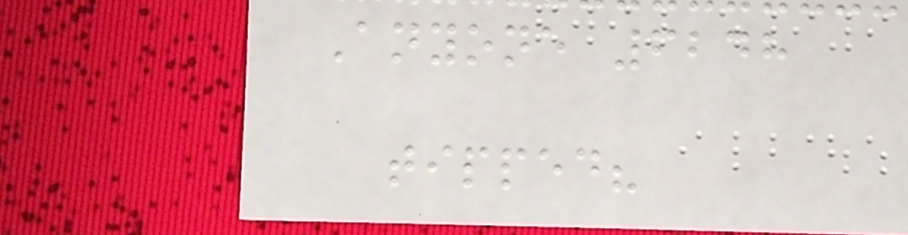Anyone 6248
tipped?
